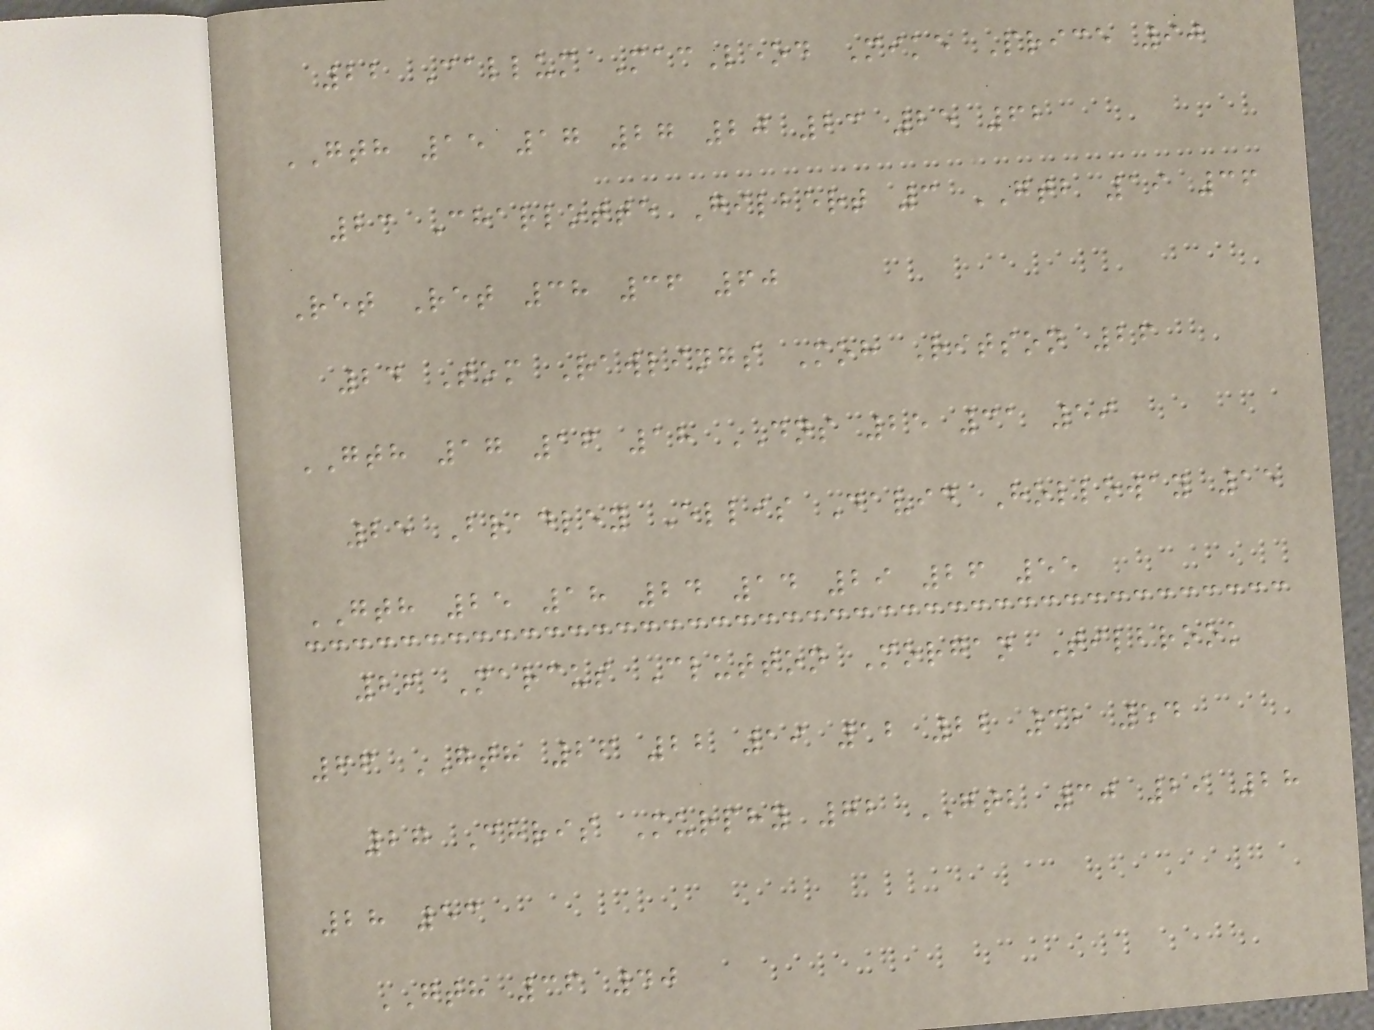22 Callum MacLeod Mike Price 90
GTH 15 17 27 20 23 25 62
23 Charlotte Gilbert 3 GTB 19 36
Ret Ret 38 36 60
24 Tom Rawlings Moh Ritson 26
GTH 17 16 18 DNS 25 31 59
25 Bradley Ellis David Holloway 15
GTH 25 18 24 14 29 26 55
26 Marcus Clutton Morgan Tilbrook
66 GTH 26 22 19 12 22 32 54
27 Chris Murphy 72 GTB 30 29 28
28 53
GTH 36 40
